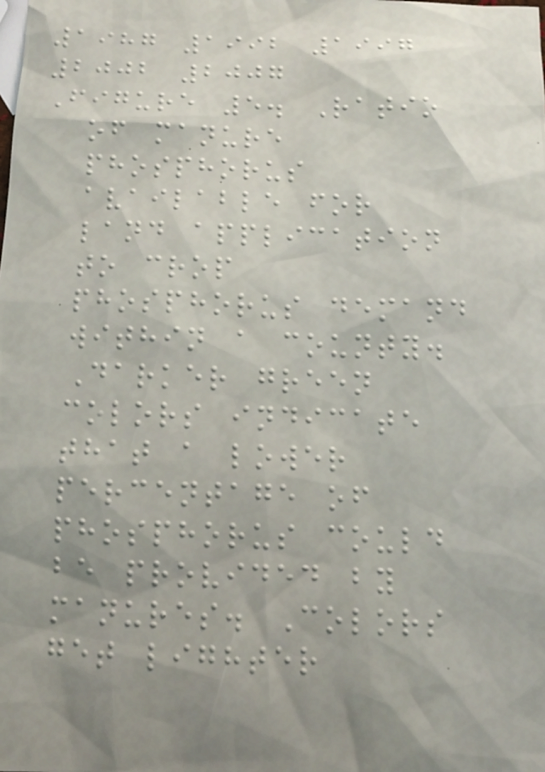1987 1992 1997
2002 2007
Figure 5. Ratio
of manure
phosphorus
available for
land application
to crop
phosphorus demand
within a county.
Darker green
colors indicate
that a lower
percentage of
phosphorus could
be provided by
manures. Colors
get lighter
